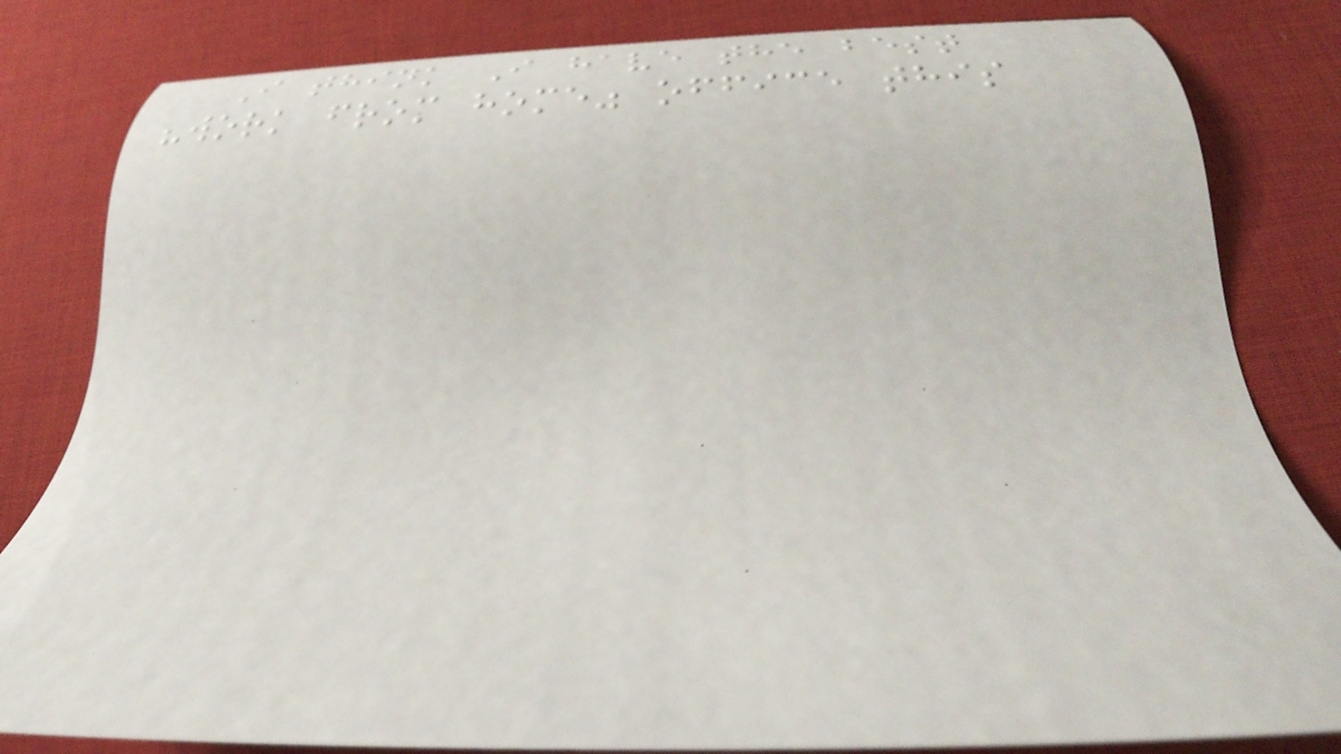I think I have the best
"work from home" office this
